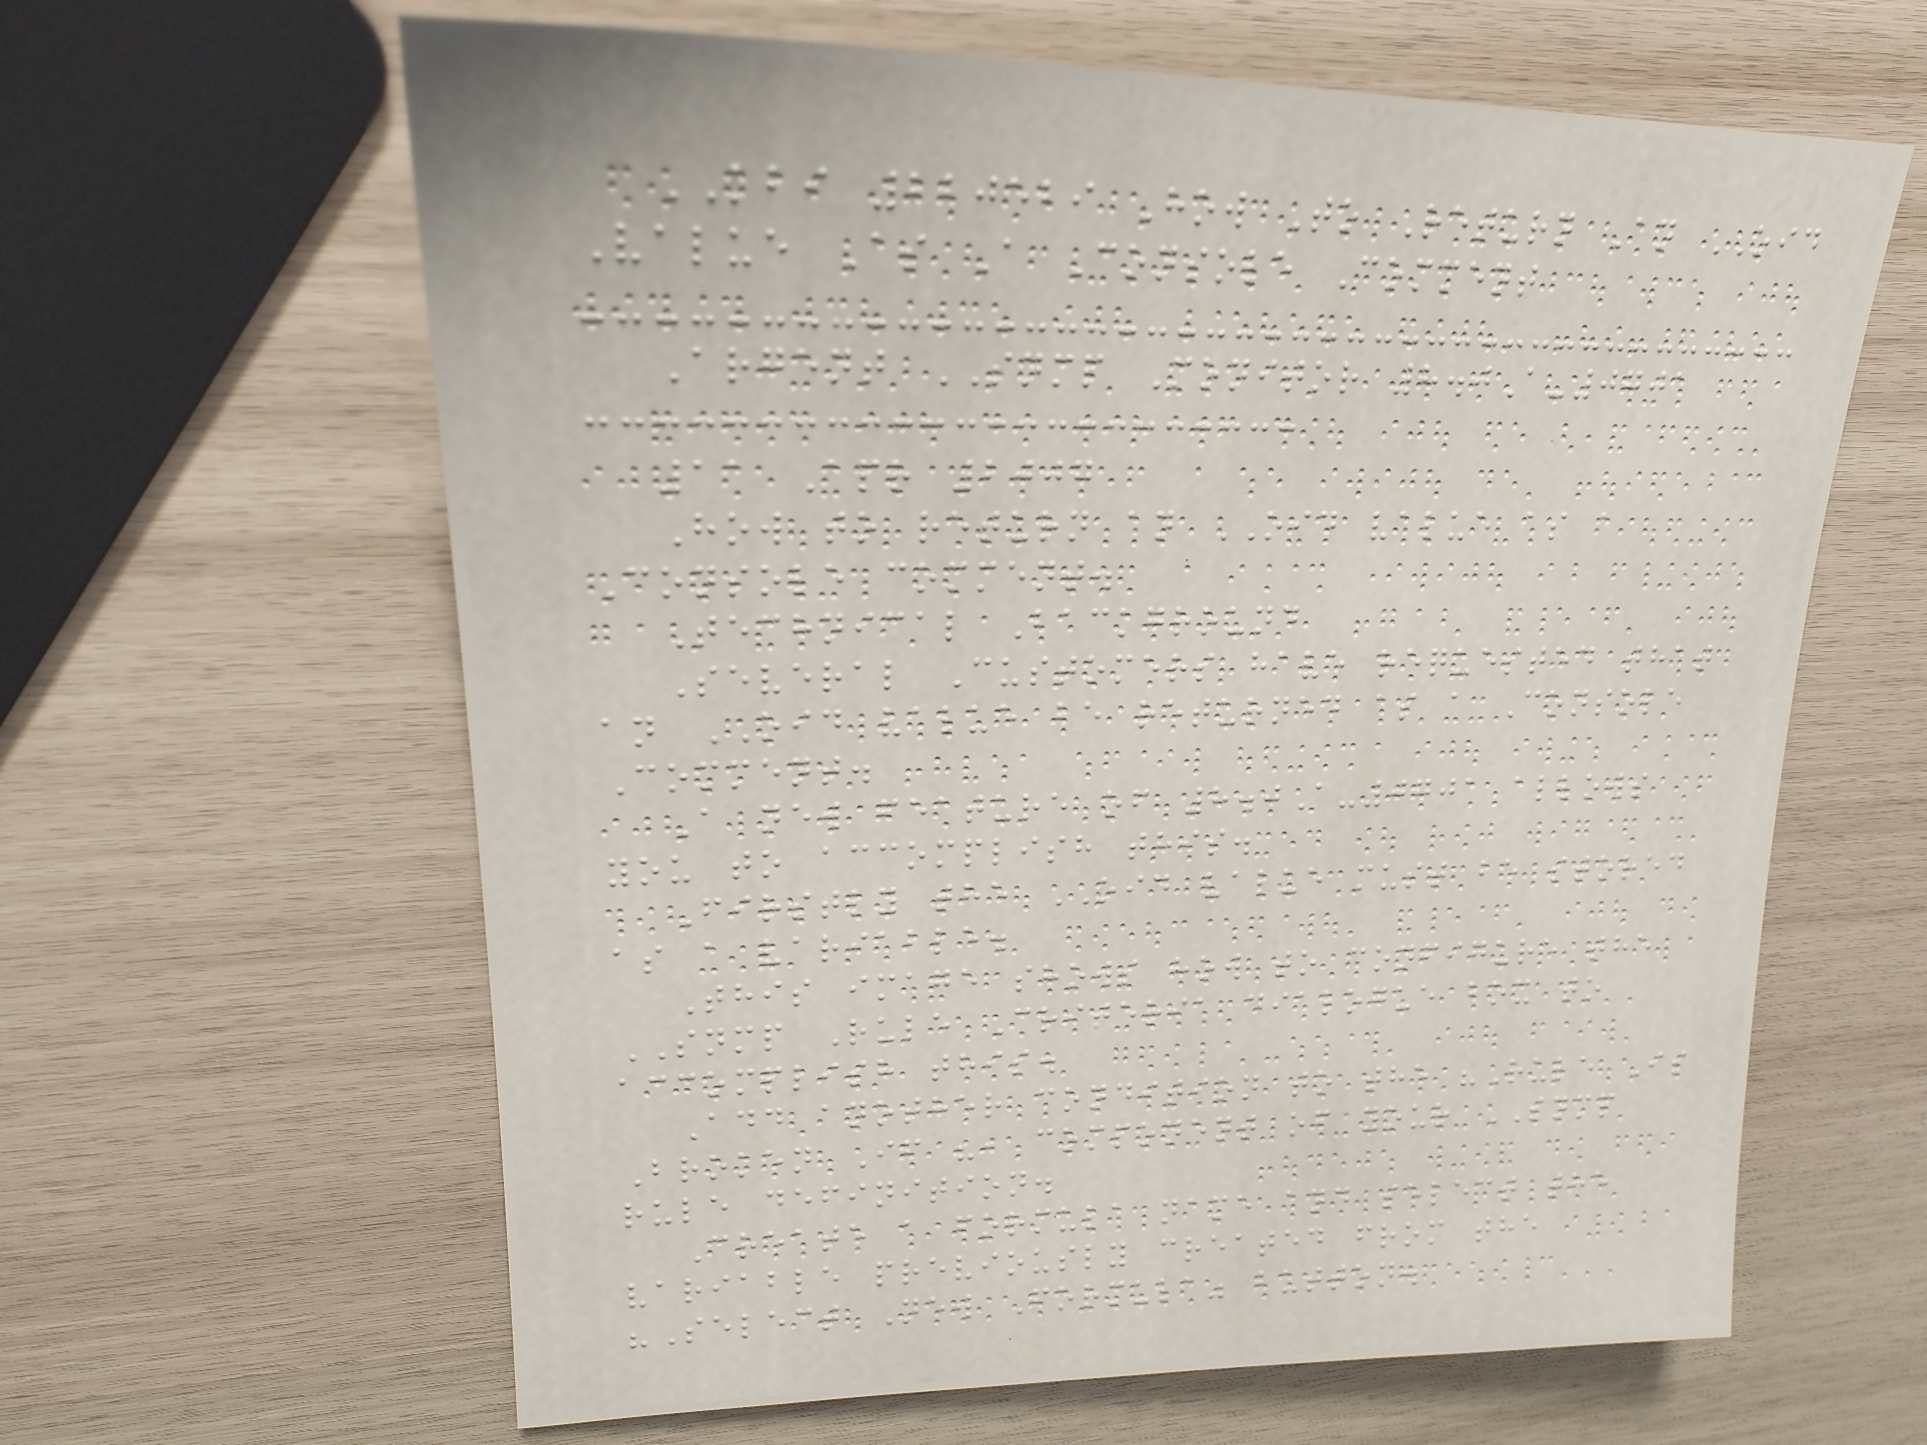KBI 220529 How To Return An OID
Value As A Console Comment
Argent SNMP Monitor 8.0A-0701
11 Apr 2007
How to return an OID value as a
Console comment.
Technical Background
Several Customers have requested that
an OID value be returned as a Console
Comment.
A new feature of 8.0A-0701 allows
you to accomplish this.
Firstly the OID value must be stored
as a variable.
This image shows how to configure the
SNMP Rule Criteria dialogue box to
accomplish this.
Add another condition to the "Rule Is
Broken If ", component of your SNMP
rule definition.
Create a formula name and select the
variable previously created from the
"Select New Formula" button.
